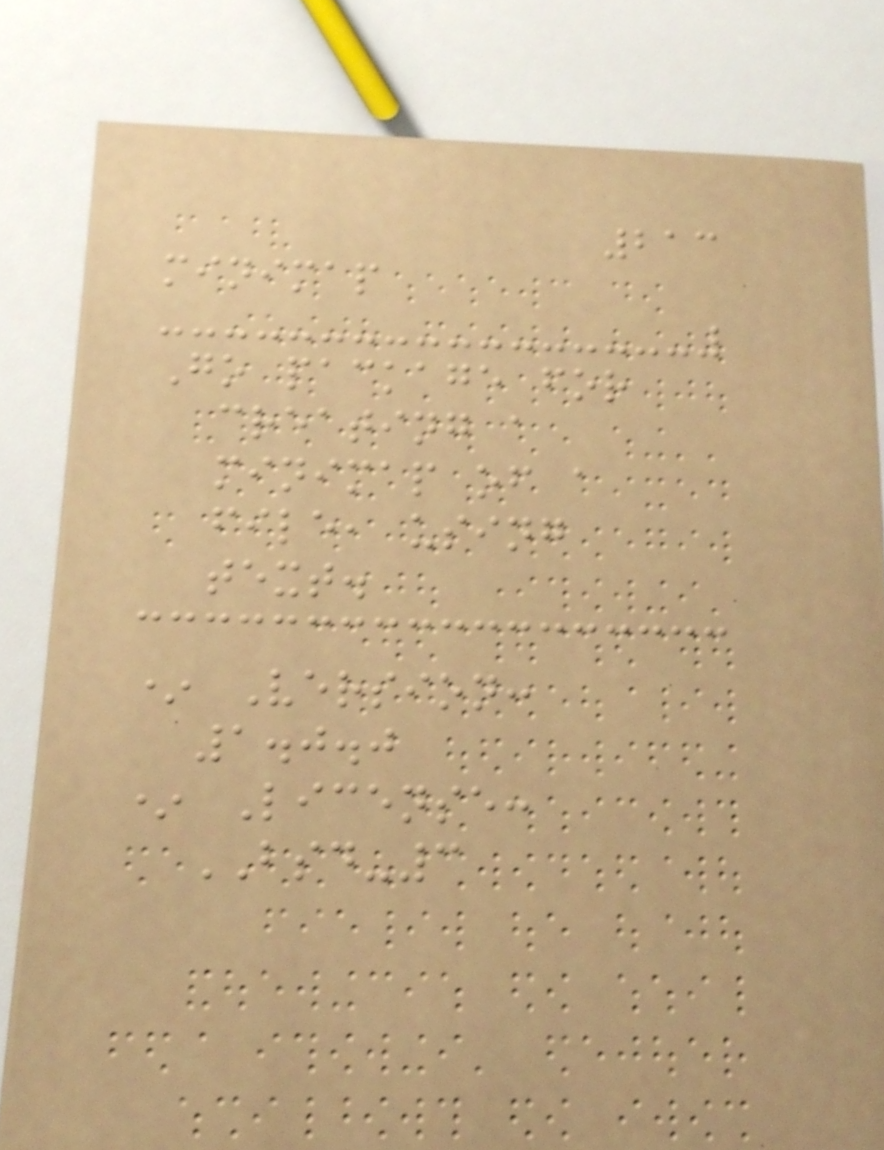213
minimap
Go package for
creating a
minimap of a
file, using
text.
* Version:
1.0.0
* License:
BSD-3
